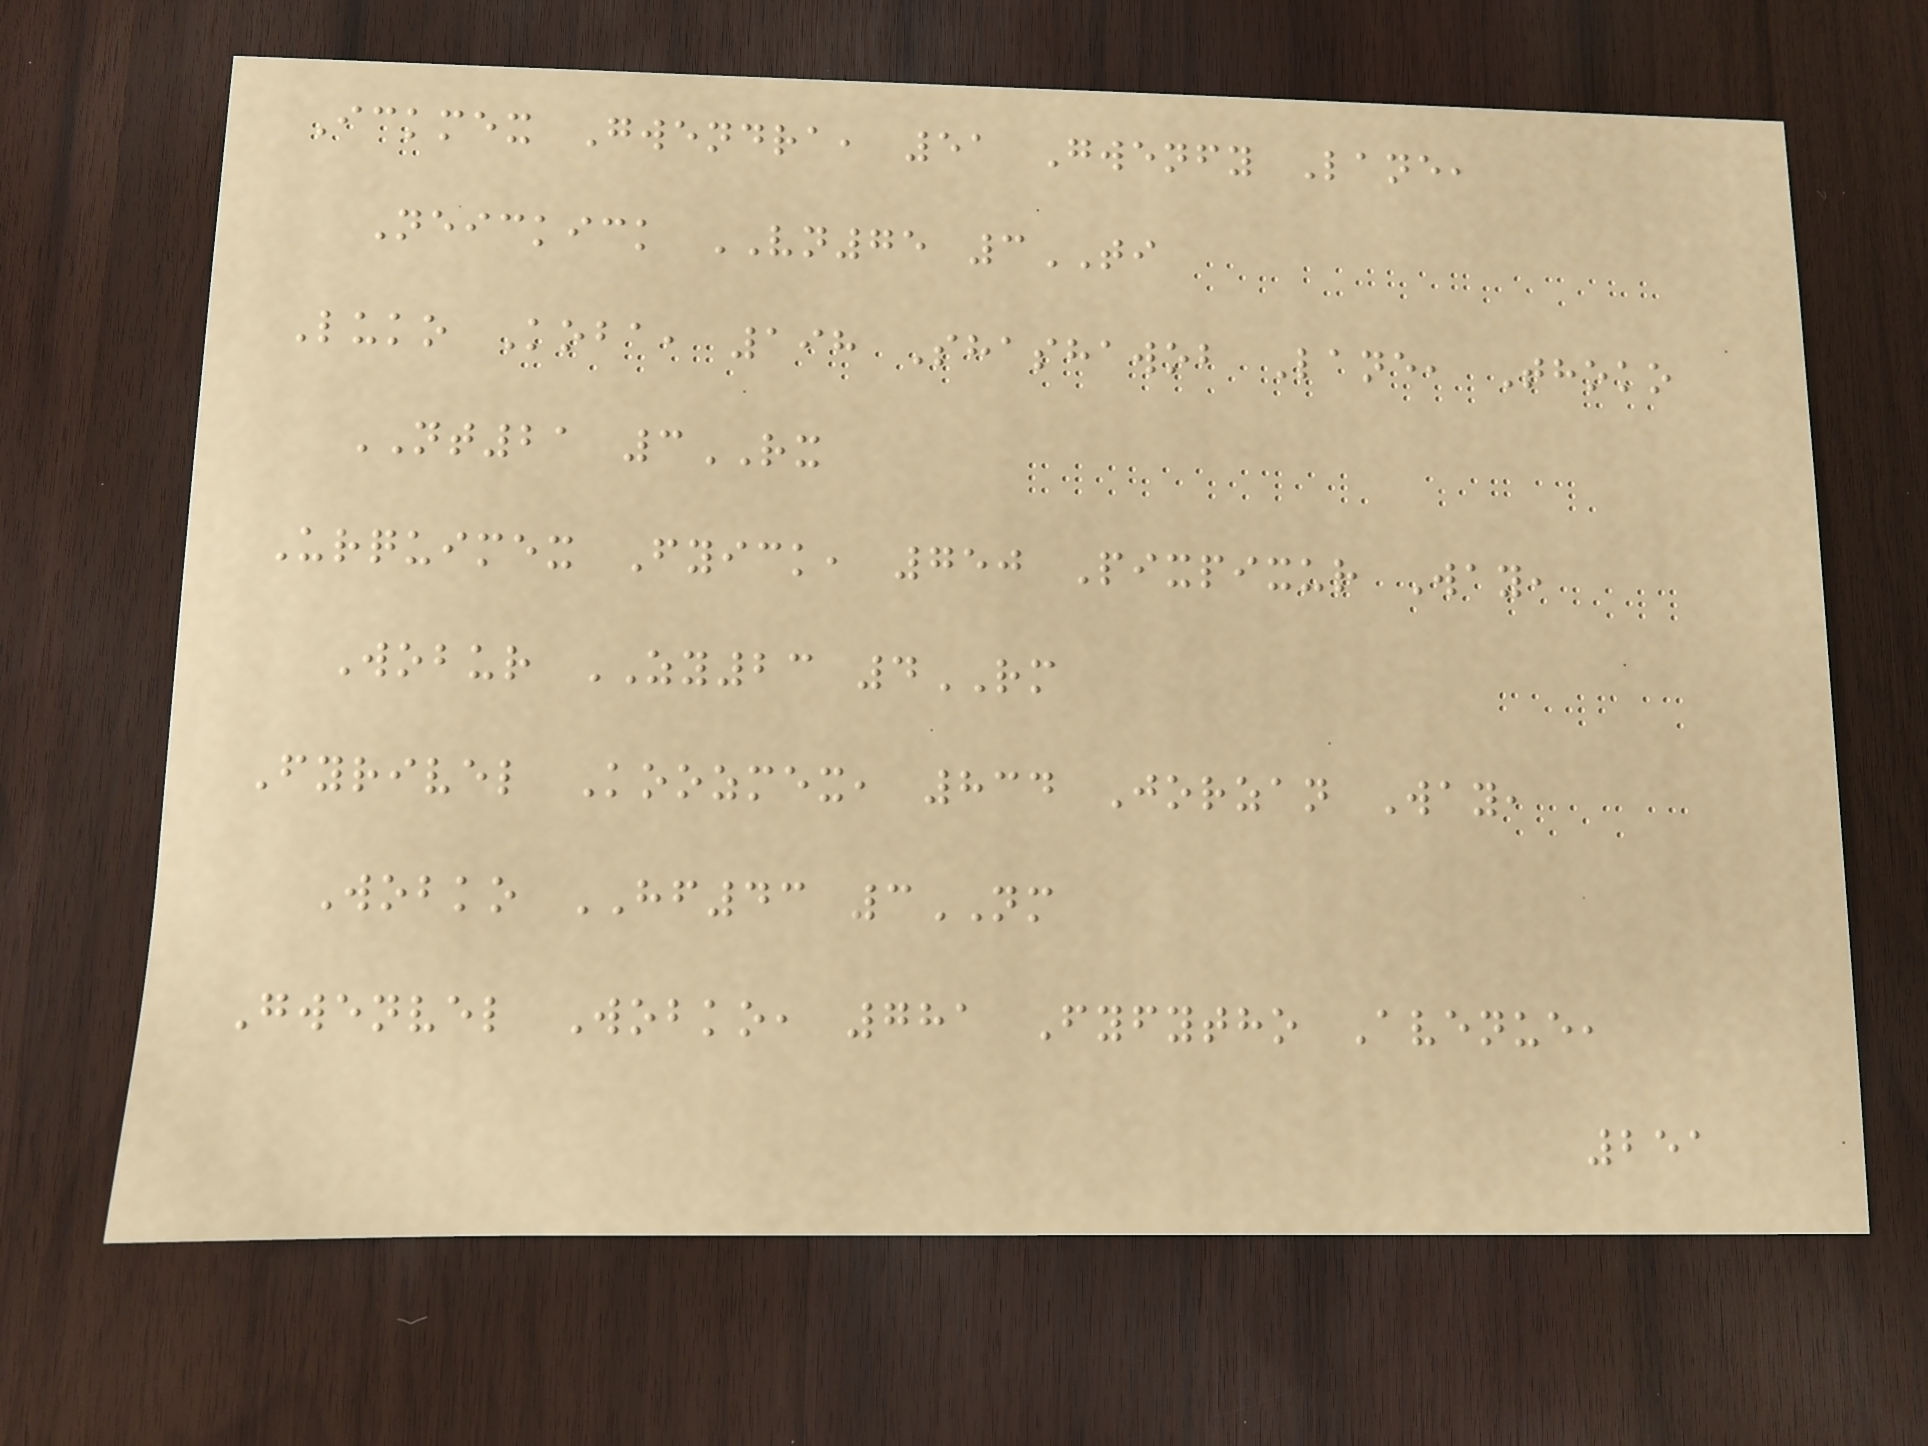Ickmex Gwendra, 51 Gwenfy Lane,
Neickick VN75 3TI
Luko Koba, 198 Shashawob Lane, Thoko
NT21 3RX
Urquimex Fyick, 750 Pixpixur Way,
Wobur ZY23 4RM
Fyrivel Koozmex, 834 Jorzan Way,
Wobko HF43 3NM
Gwenvel Wobko, 781 Fyfytho Avenue,
251
